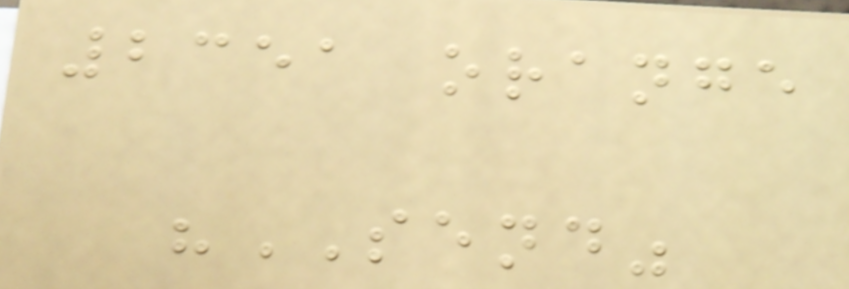2351 orange
"SEND"
